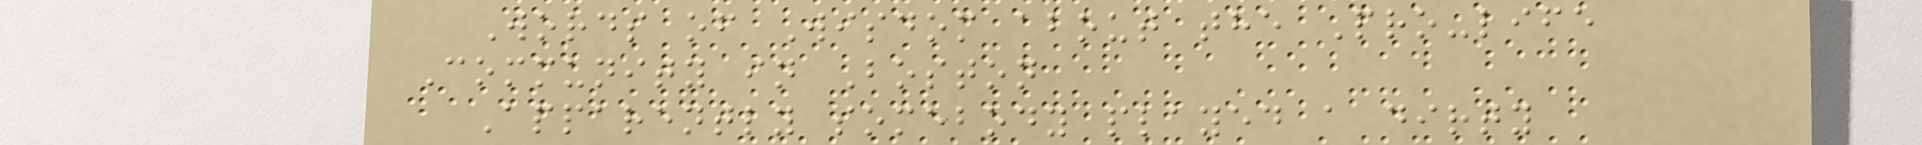Words of Wisdom about the Pro-life
Community in Boston
Apparently somebody played a dirty
